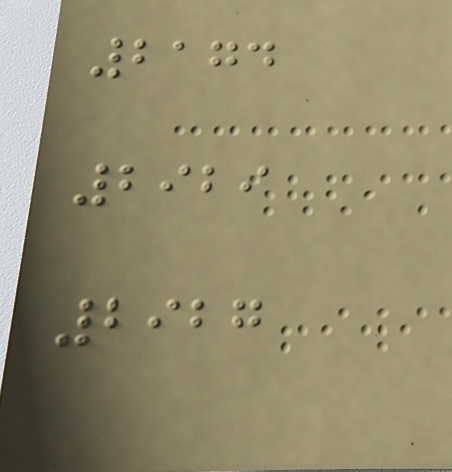2174
2929
2927
